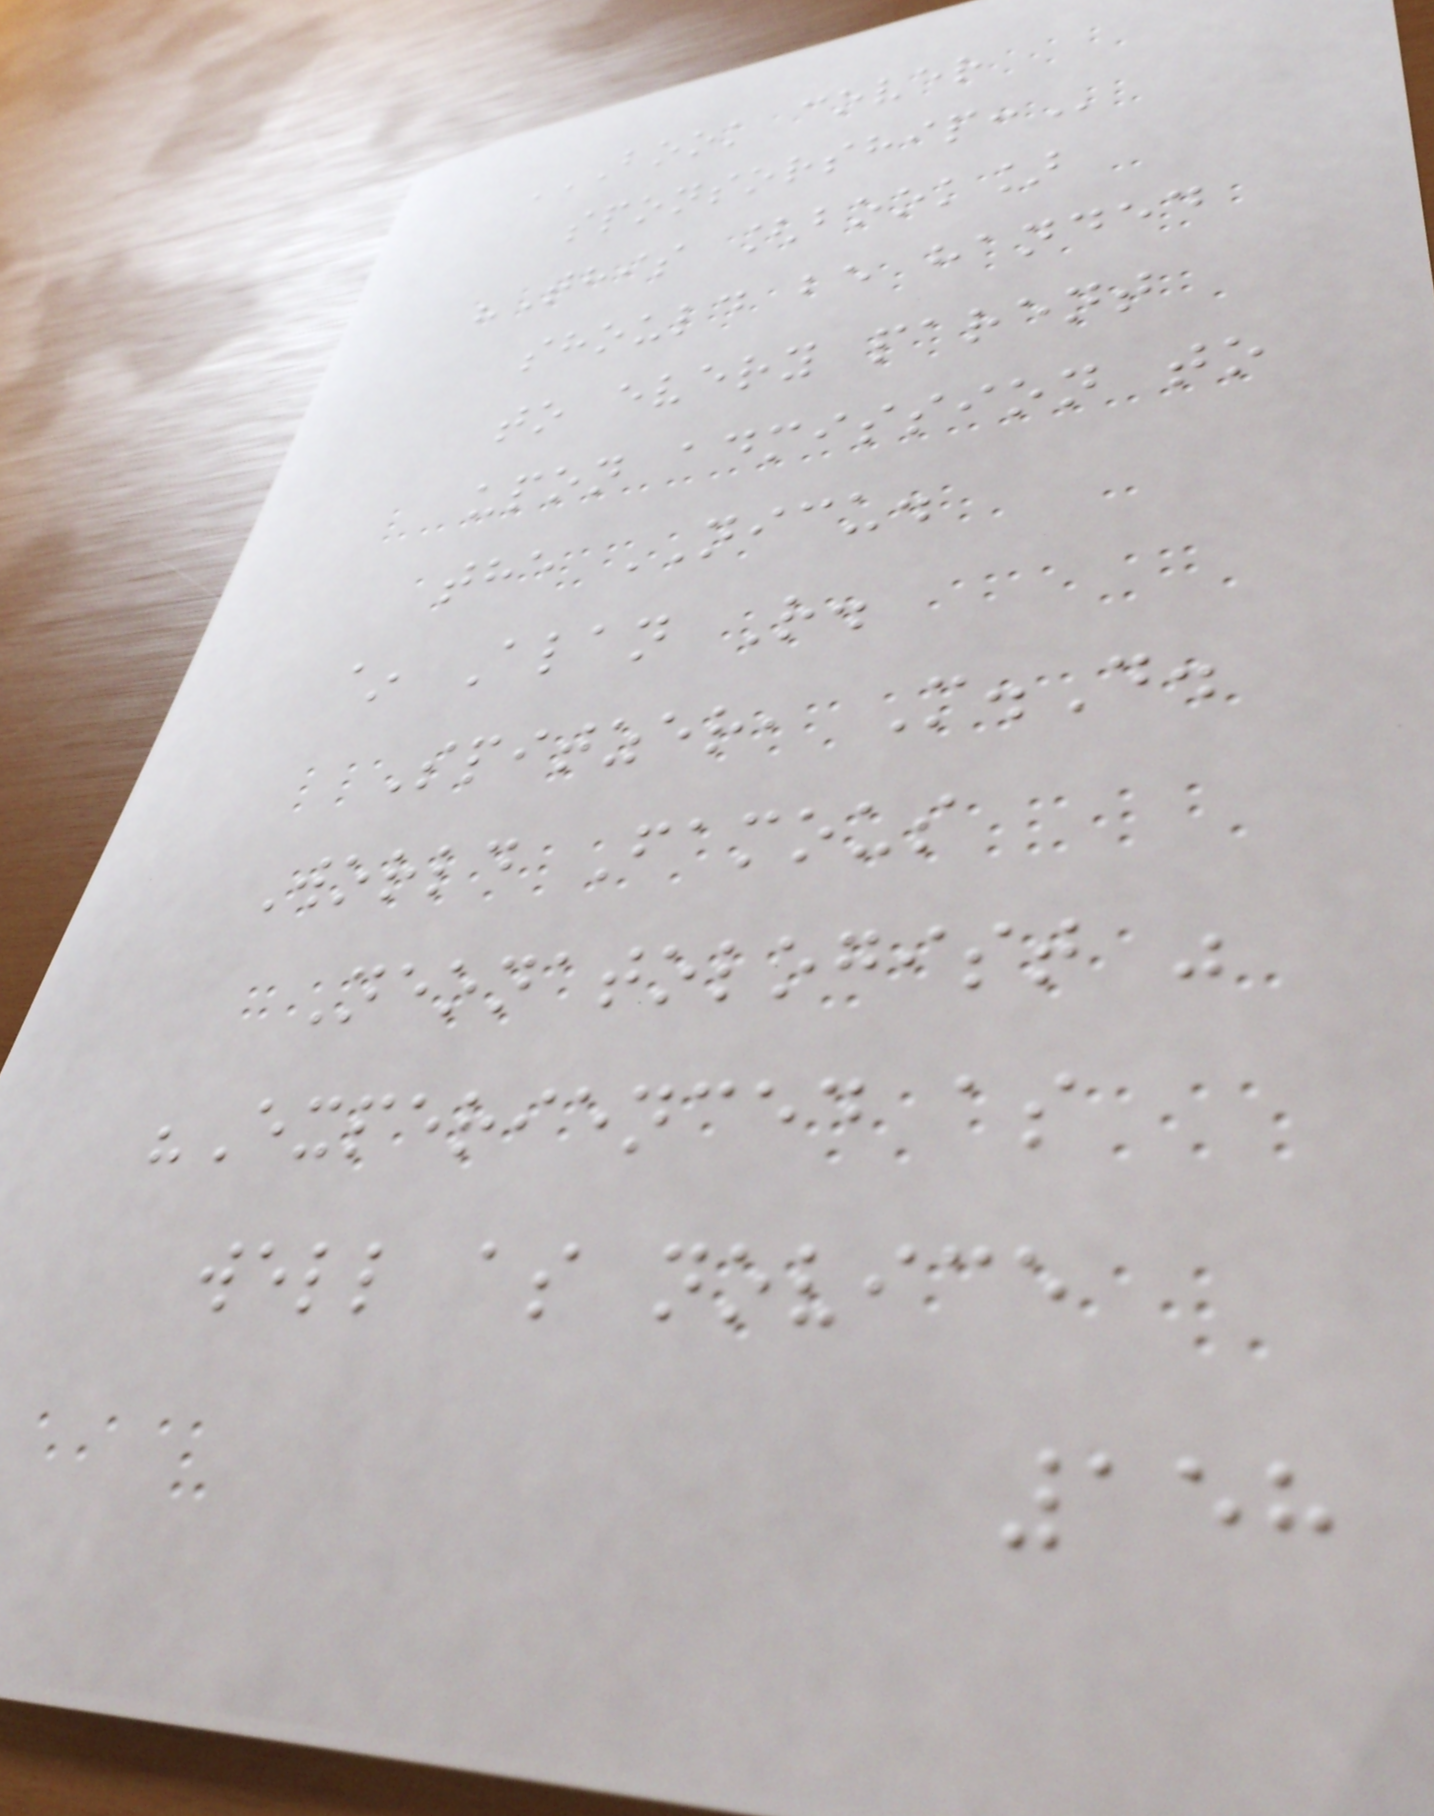BOOK COVER
SPONSORSHIP:
"This [book]
should be handed
to every parent
upon admission to
the NICU.
~ Alan R.
Spitzer, M.D.
World Famous
Neonatologist "
"Experienced as
well as novice
158
